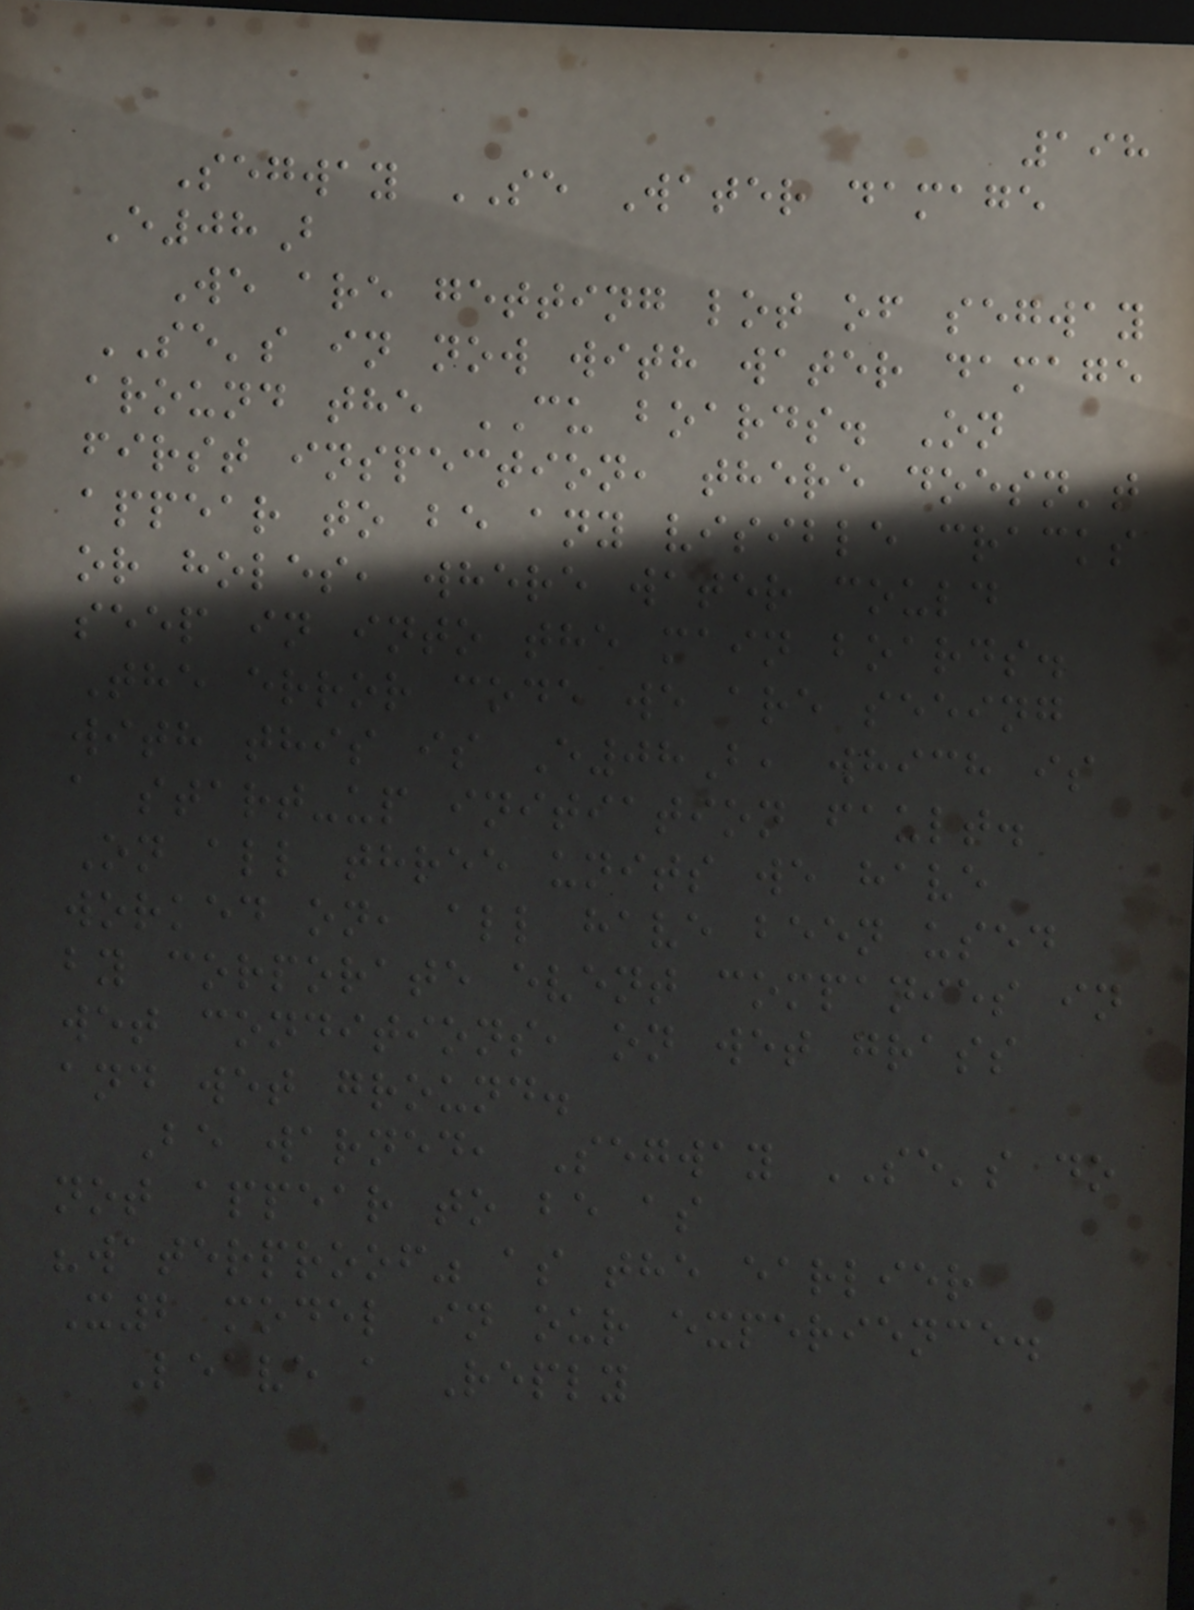198
Segway SE Water damage
E08B
We are getting lot of segway
SE's in now with water damage
around the CU boards. On
first inspection, there doesn't
appear to be any visible cracks
or holes, where water could
seep in into the main boards.
The error code we are seeing
with this is E08B, which is
a start-up initiation fault.
On all three units we have
worked on, all have been used
by corporate event companies in
wet conditions, on wet grass
and wet ground.
Be warned, Segway SE's do
not appear to be as
"waterproof" as the earlier
X2 model in our experience.
Leave a Reply
